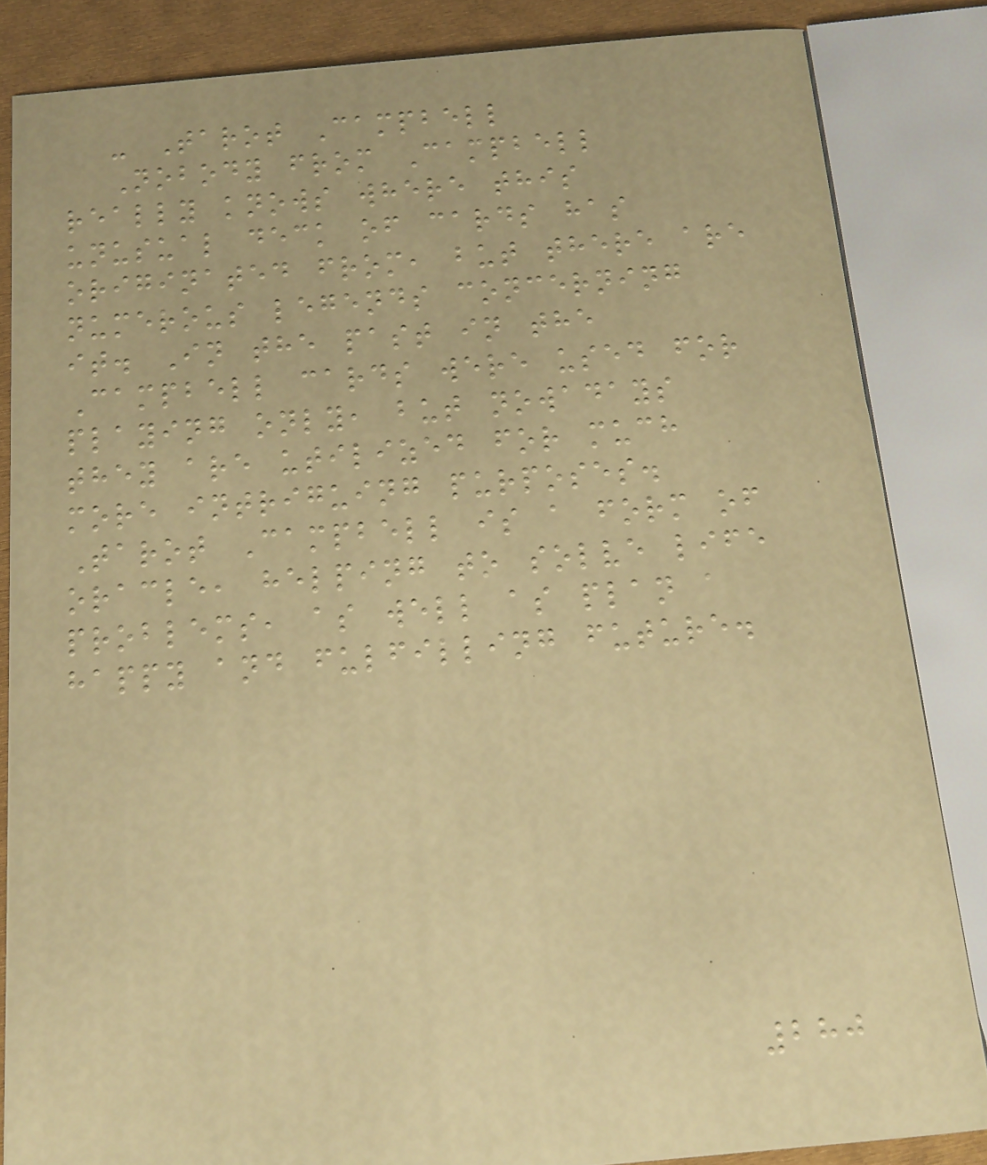- Tarot Campbell
Nobody from Campbell
really knows where this
unusual deck of cards has
originated from, but there are
numerous legends concerning
it. In the past in the
Campbell cards were used for
playing only, but nowadays
they are utilized for much
more intriguing purposes.
Tarot Campbell is a form of
oracle, helping to solve life
problems, as well as plan a
happy and fulfilling future.
280
